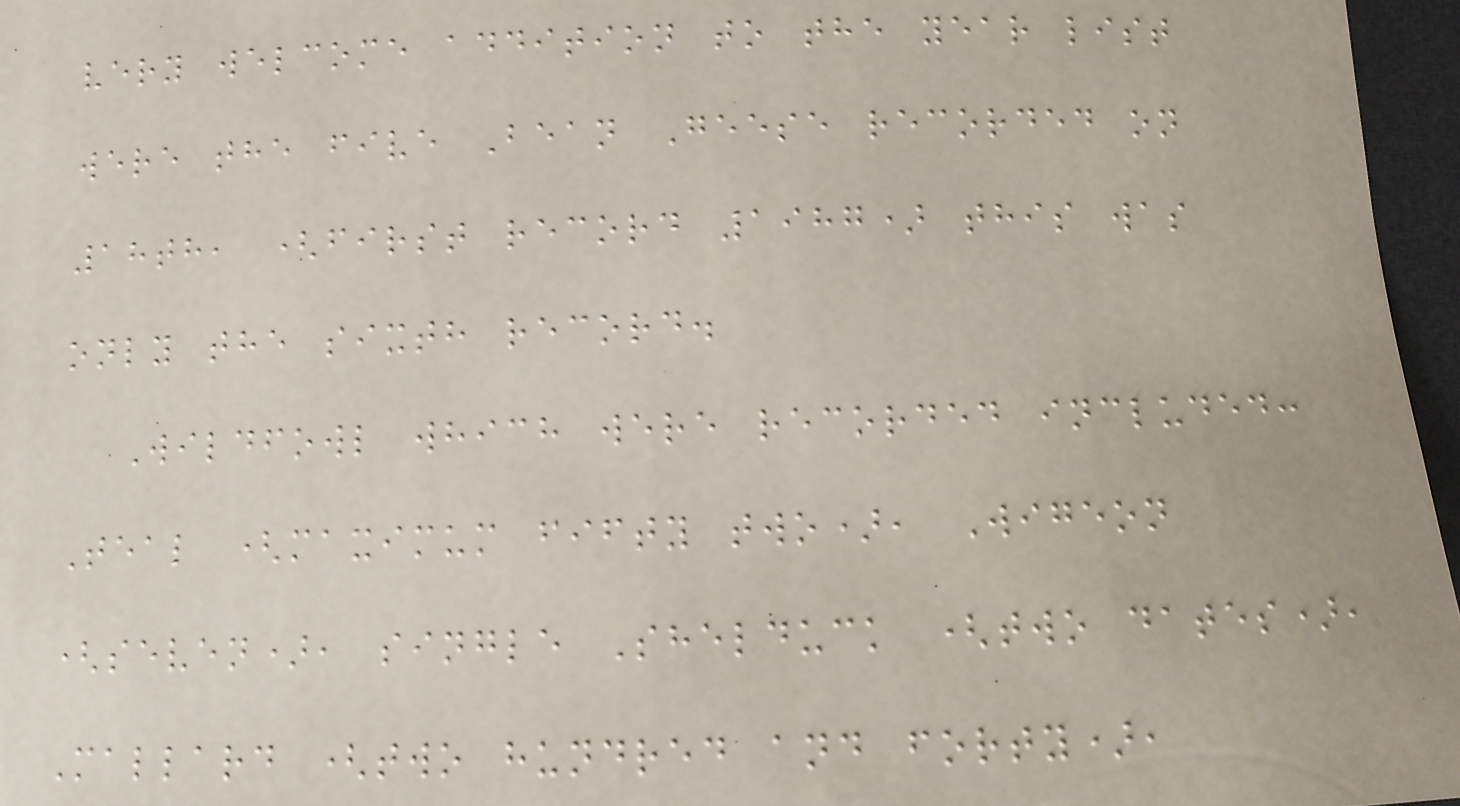very welcome addition to the year list
were the five Bean Geese recorded on
18th, (first record 1987) this was
only the sixth record.
Wildfowl which were recorded included:
Teal (maximum fifty two), Wigeon
(seven), single Shelduck (two dates),
Mallard (two hundred and forty),
